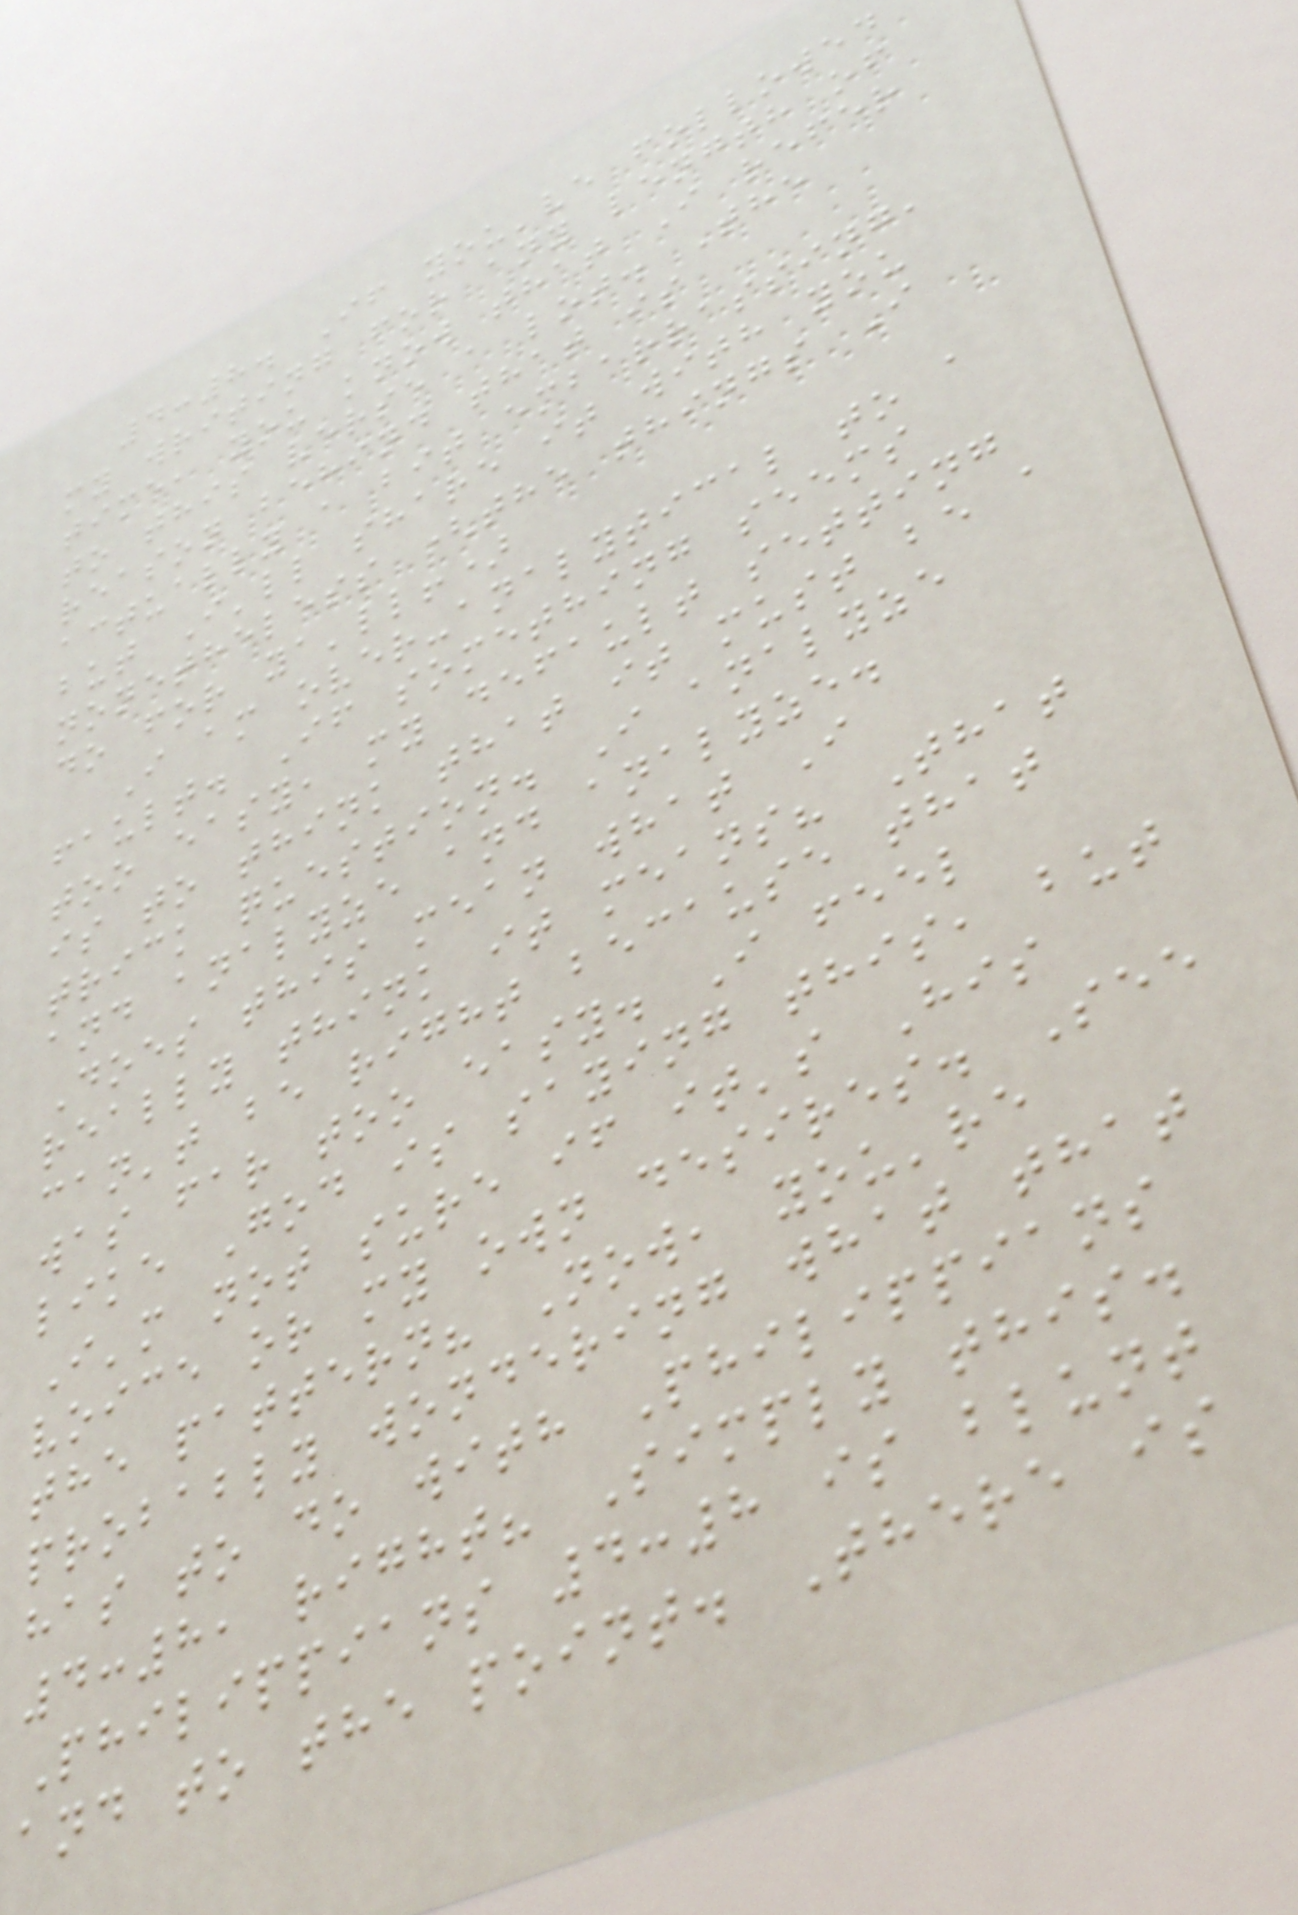4:8. If you've followed
my writing for any length of
time, you know that I refer
to this verse a lot. The
reason behind that is
actually a bit embarrassing,
but I'll share it with you
nonetheless (the things I
do for ya'll!)
I am over-analytical to a
fault. If something seems
too easy, my default setting
is to think that it must be a
trick question. I analyze
and analyze and analyze.
Does this mean what I
really think it means? That
can't be right because that
was far too easy. I feel
like God is saying this, but
I'm not sure if it's His
voice or my own desires. See
the pattern? Now, you're
probably wondering what that
has to do with Philippians
4:8, right? Simply this.
Philippians 4:8 is blunt
and to the point. There is
